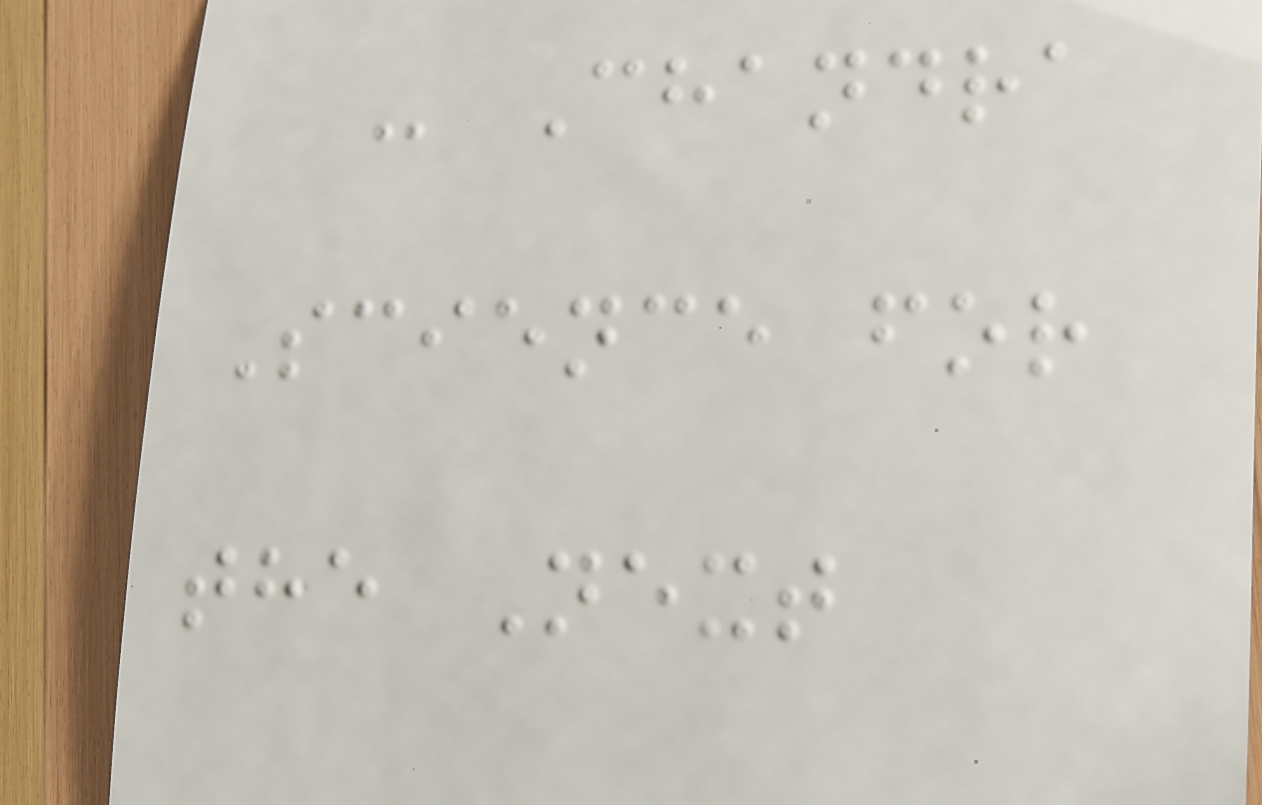- Chandra
Science for
the Next
